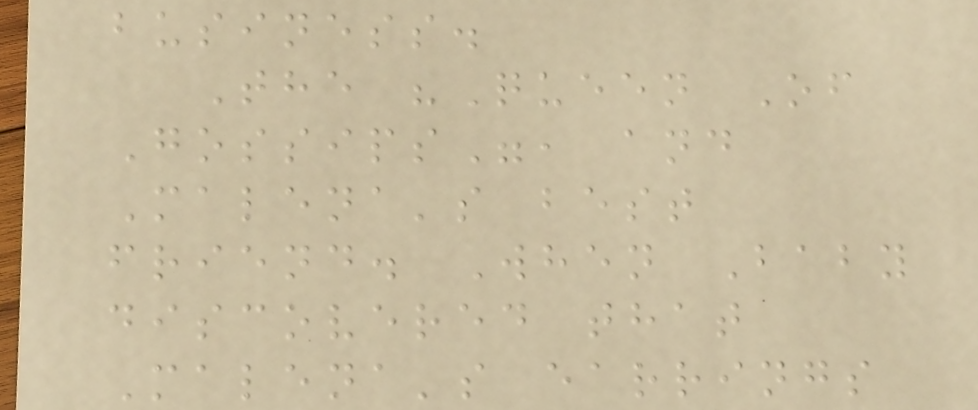business.
The "Queen Of
Gossips", and
Malena's best
friend. When Baby
discovered that
Malena's earrings
